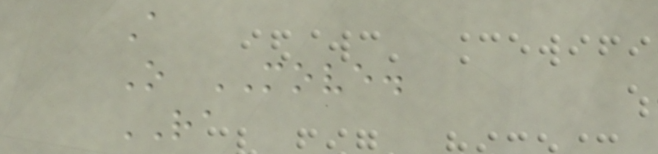A
O MOVE.
RA
